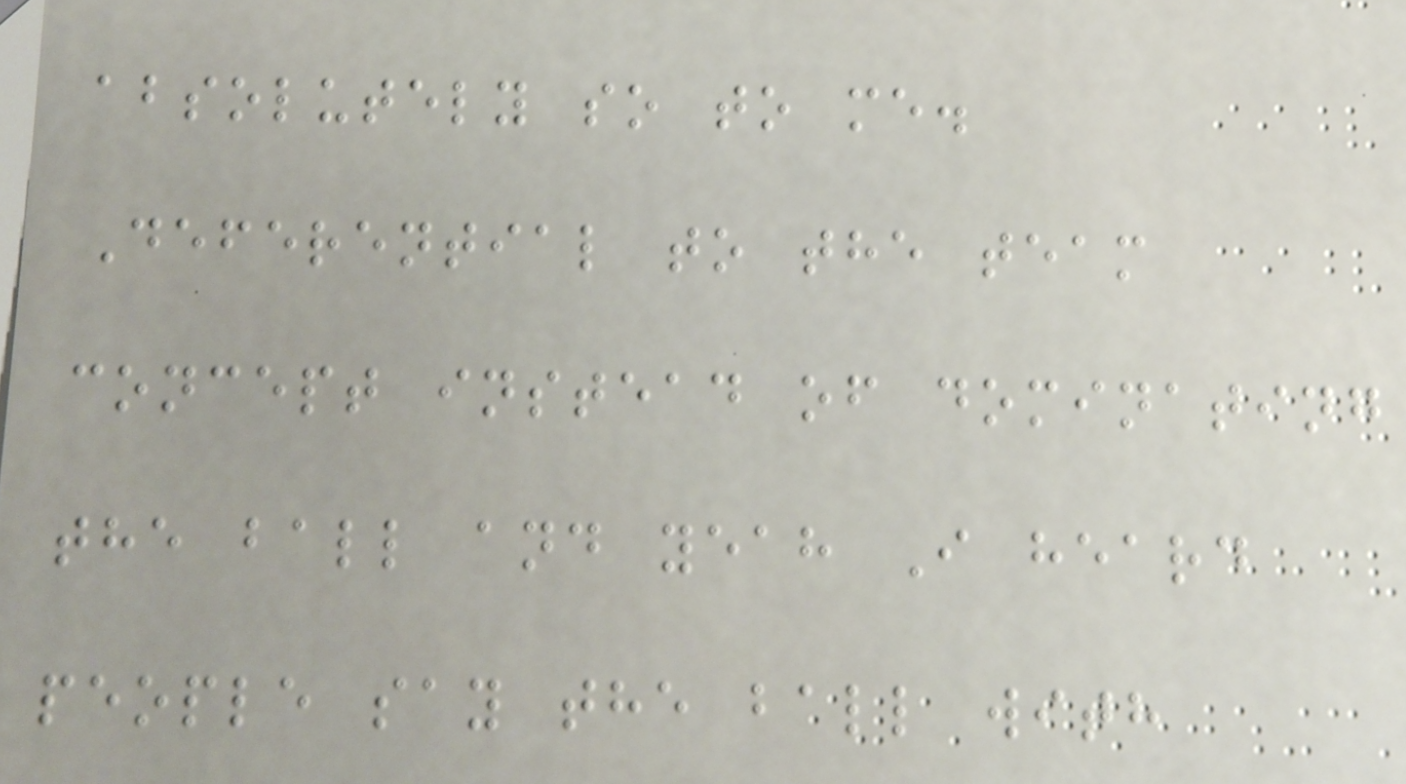absolutely so to me.
Deferential to the team
concept instead of dominating
the ball and yeah I heard
people say the ball with
